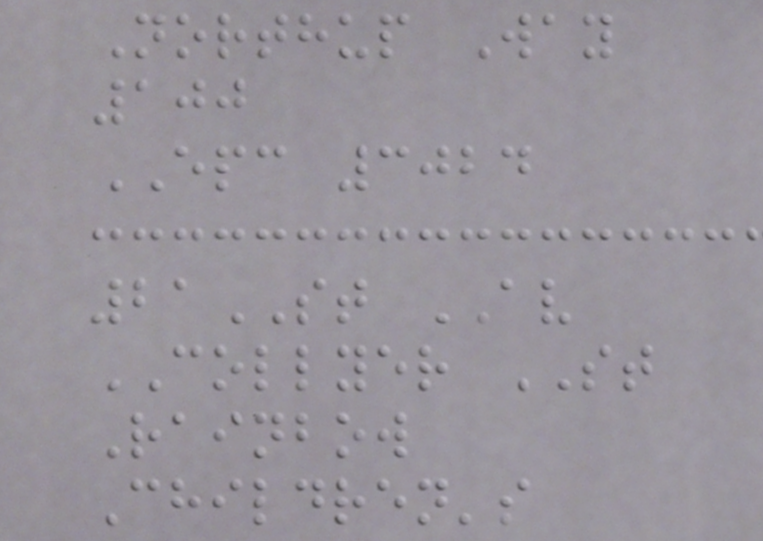Northup Way
100
EPC 3024
21ST AV
COLLYER ST
Rainbow
Children's
